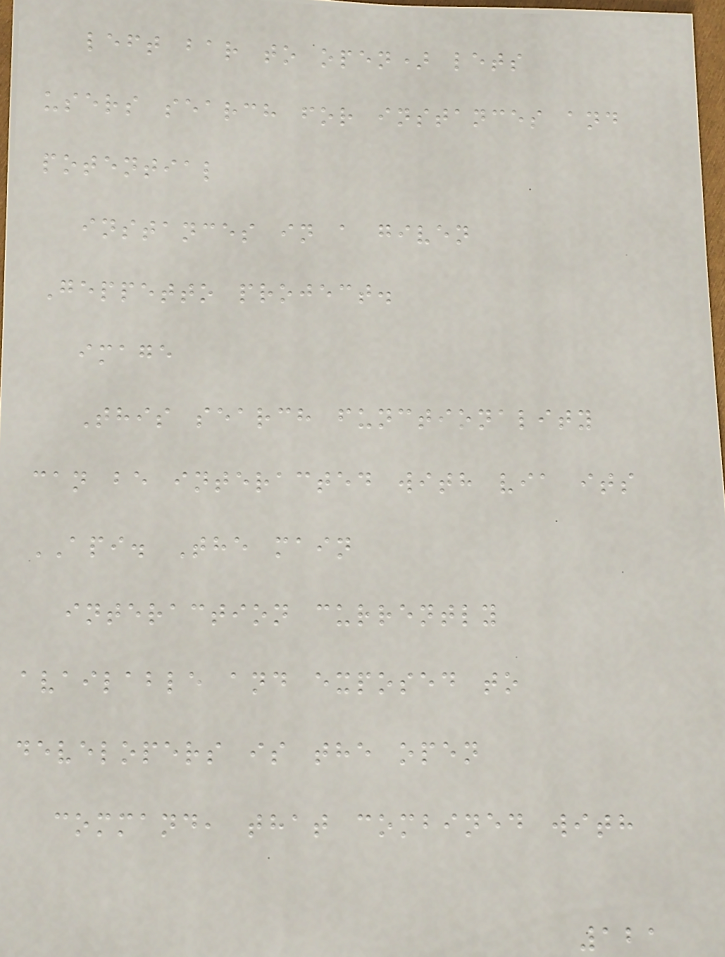left bar to open) lets
users search for instances and
potential
instances in a given
Geppetto project.
image
This search functionality
can be interacted with via its
API. The main
interaction currently
available and exposed to
developers is the open
command, that combined with
121
